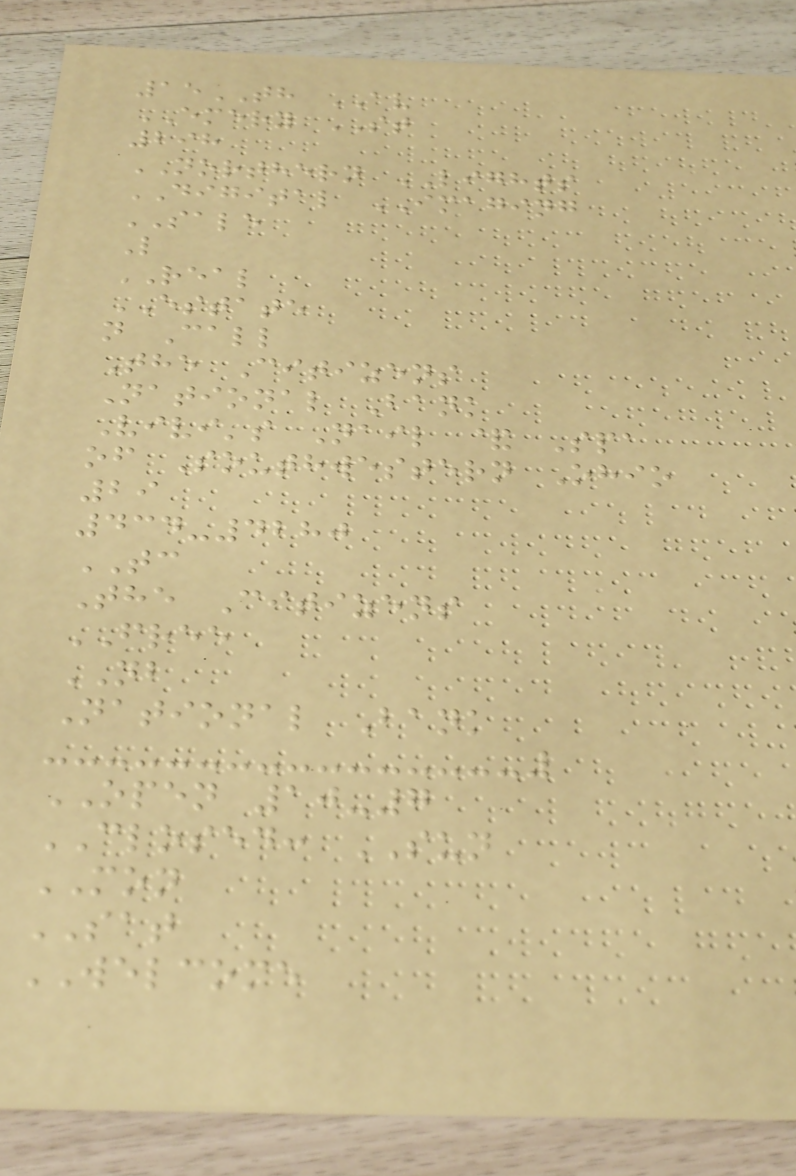15TH AV
EMERY ST
298
NORTHERN LIGHTS
DIGITAL IMAGING
SALE
L
REAL
ESTATE
n Call
The Citizens
National Bank
Vivi's Nail & Spa
of Southwestern Ohio
29
434-4280
TC
The Citizens
FREE
NB
National Bank
OPEN 10-7
CLOSED: SUN
MON
SAT
WELCOME
